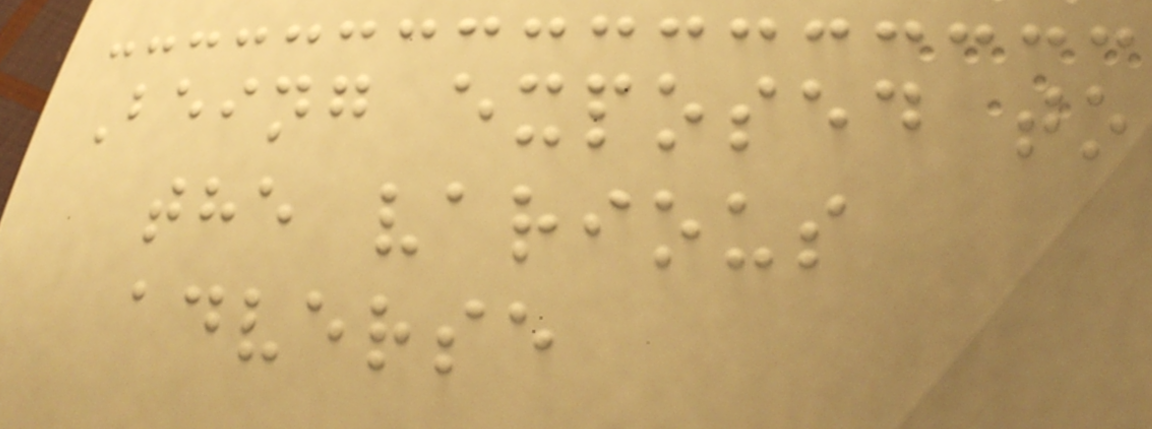Being exposed to
the various
adverse
